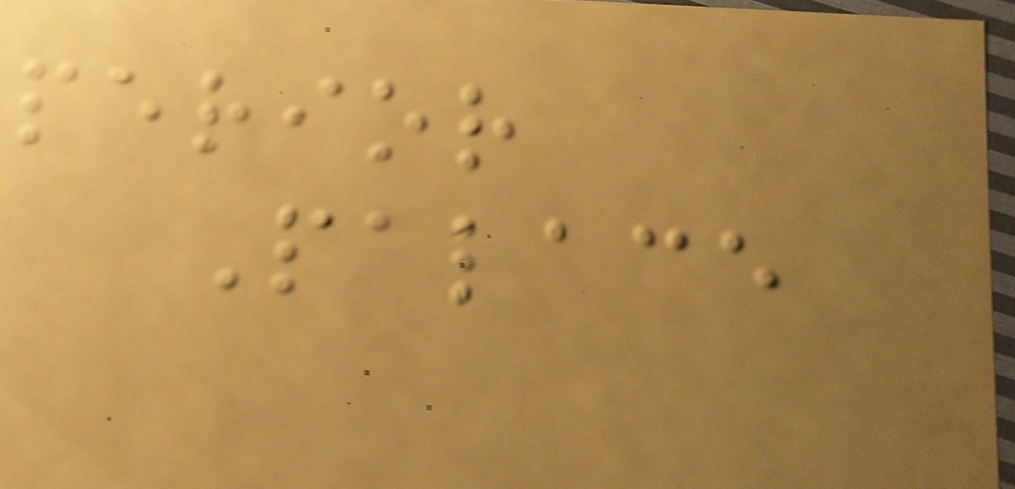perior
Palace
